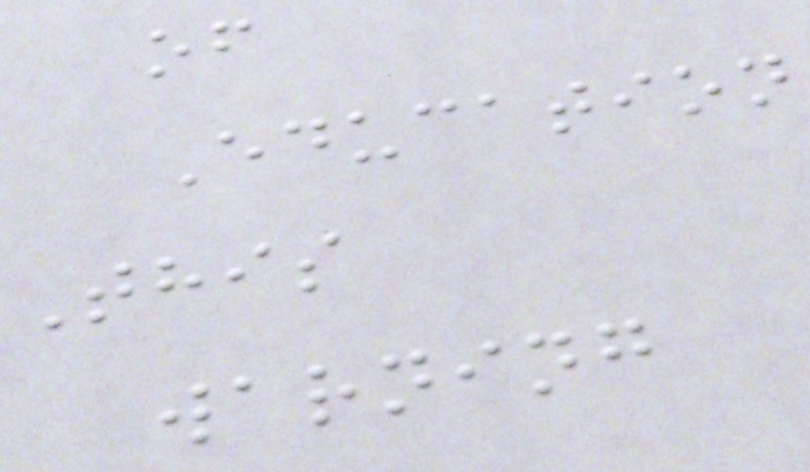of
Education
This
warning
